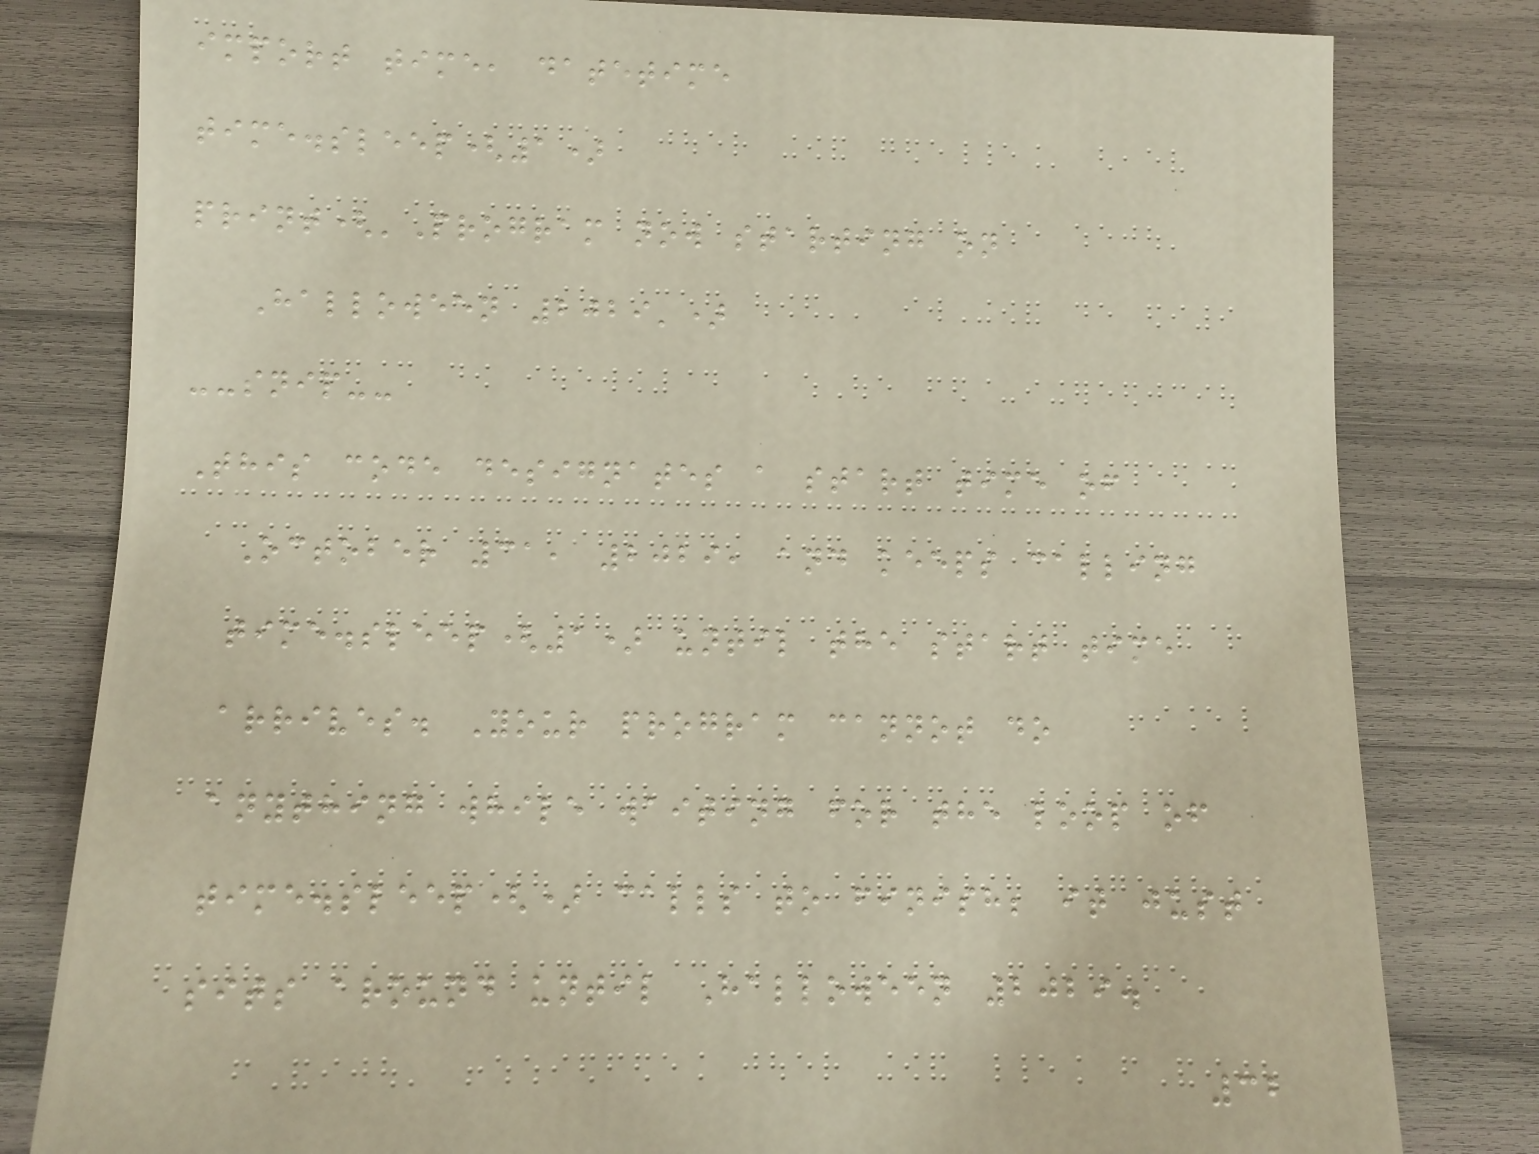import time, datetime
time.sleep(1)
print('Program now starting on
Halloween 2029')
--snip--
This code designates a start time of
October 31, 2029, and keeps calling
time.sleep(1) until the start time
arrives. Your program cannot do
anything while waiting for the loop of
time.sleep() calls to finish; it just
sits around until Halloween 2029.
32
